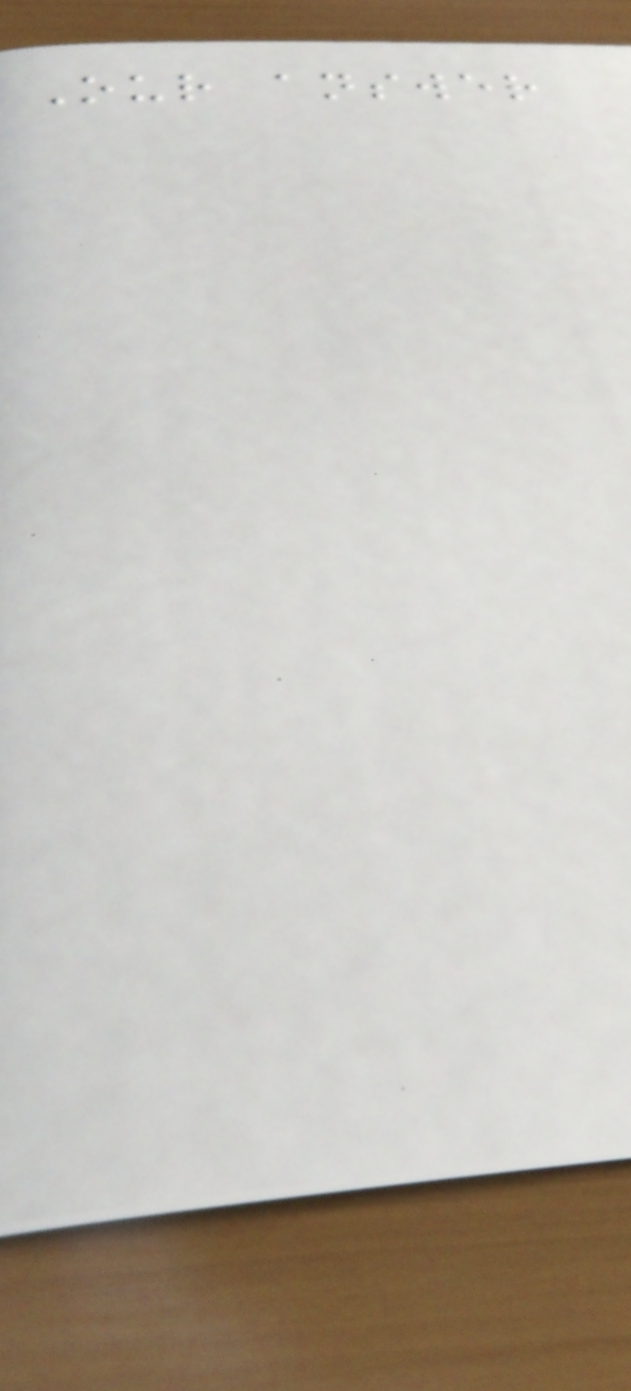Our answer
